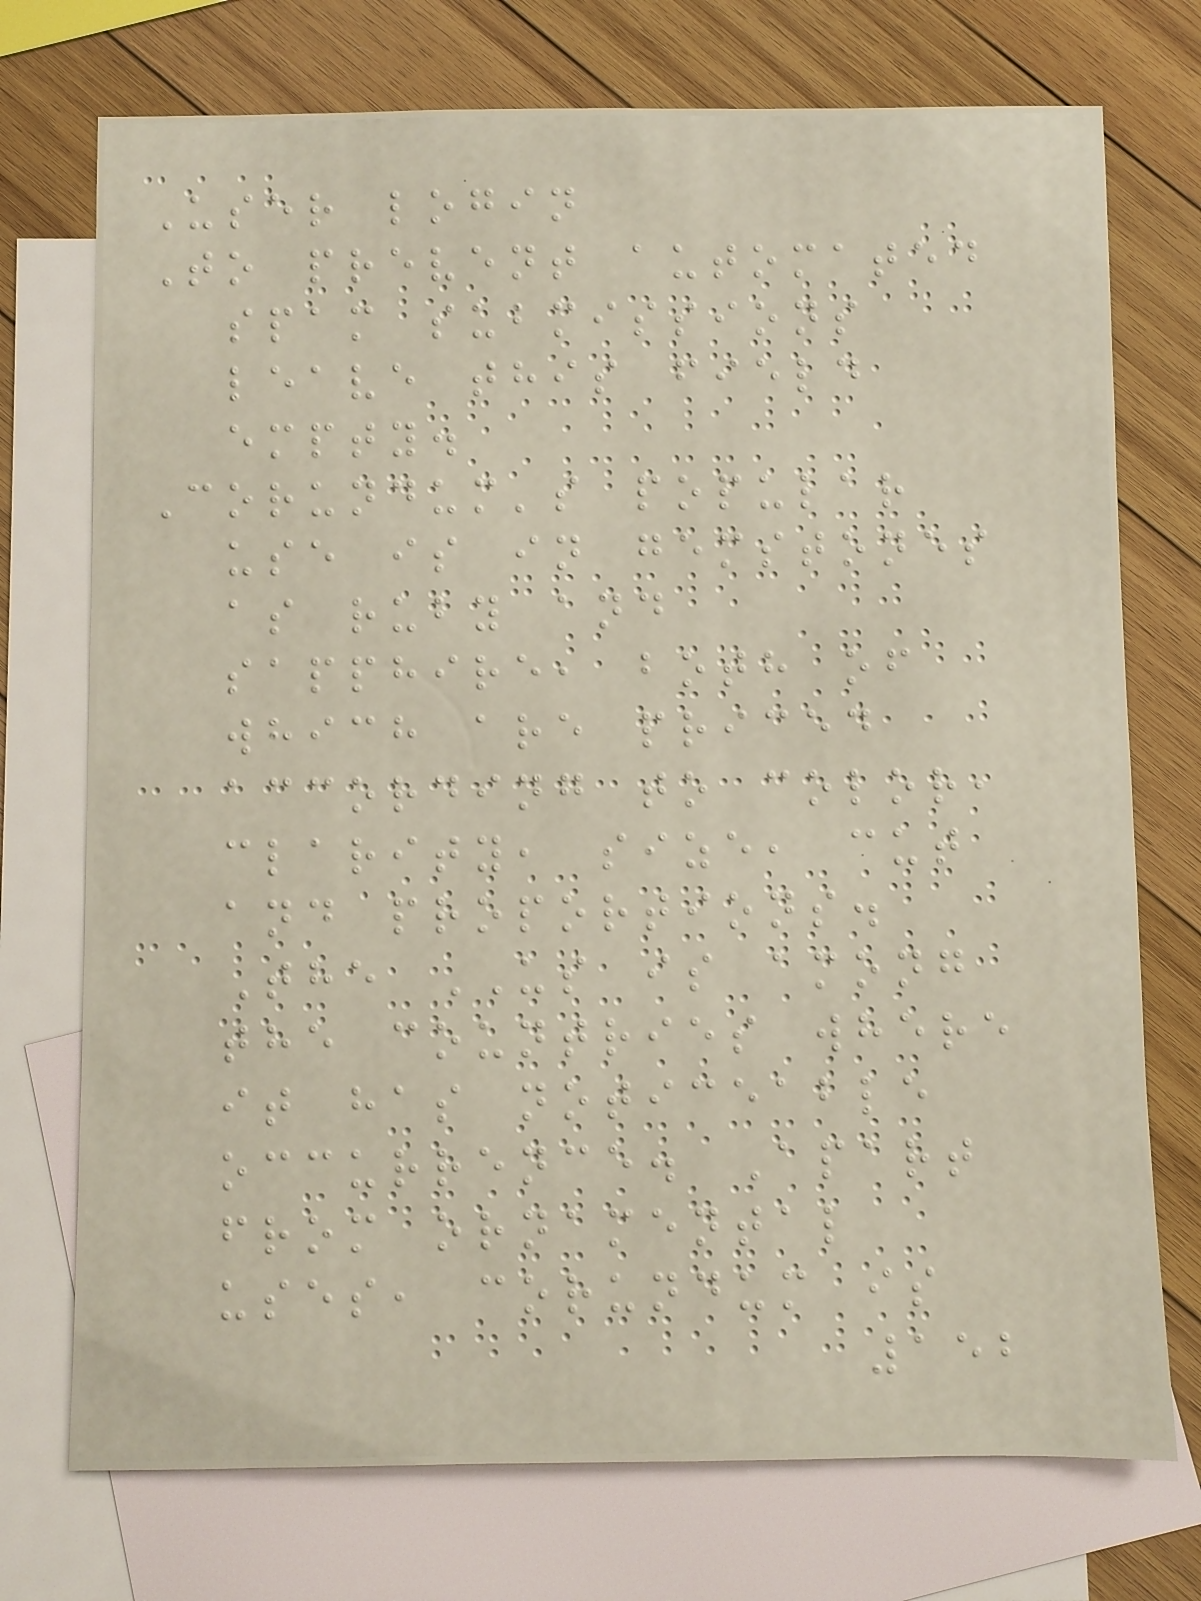User login
To prevent automated
spam submissions
leave this field
empty.
Corundum's popular
use is in gemstones
as ruby and
sapphire, both of
which are priced
according to color,
clarity, size, cut
and proportions.
The US is among
the countries where
it has noticeable
occurrence. Apart
from ornamental
uses, corundum is
152
